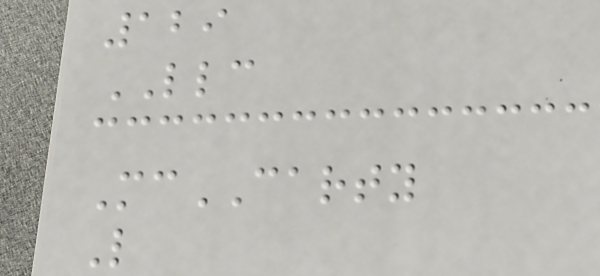129
LLC
McCARTY
L
